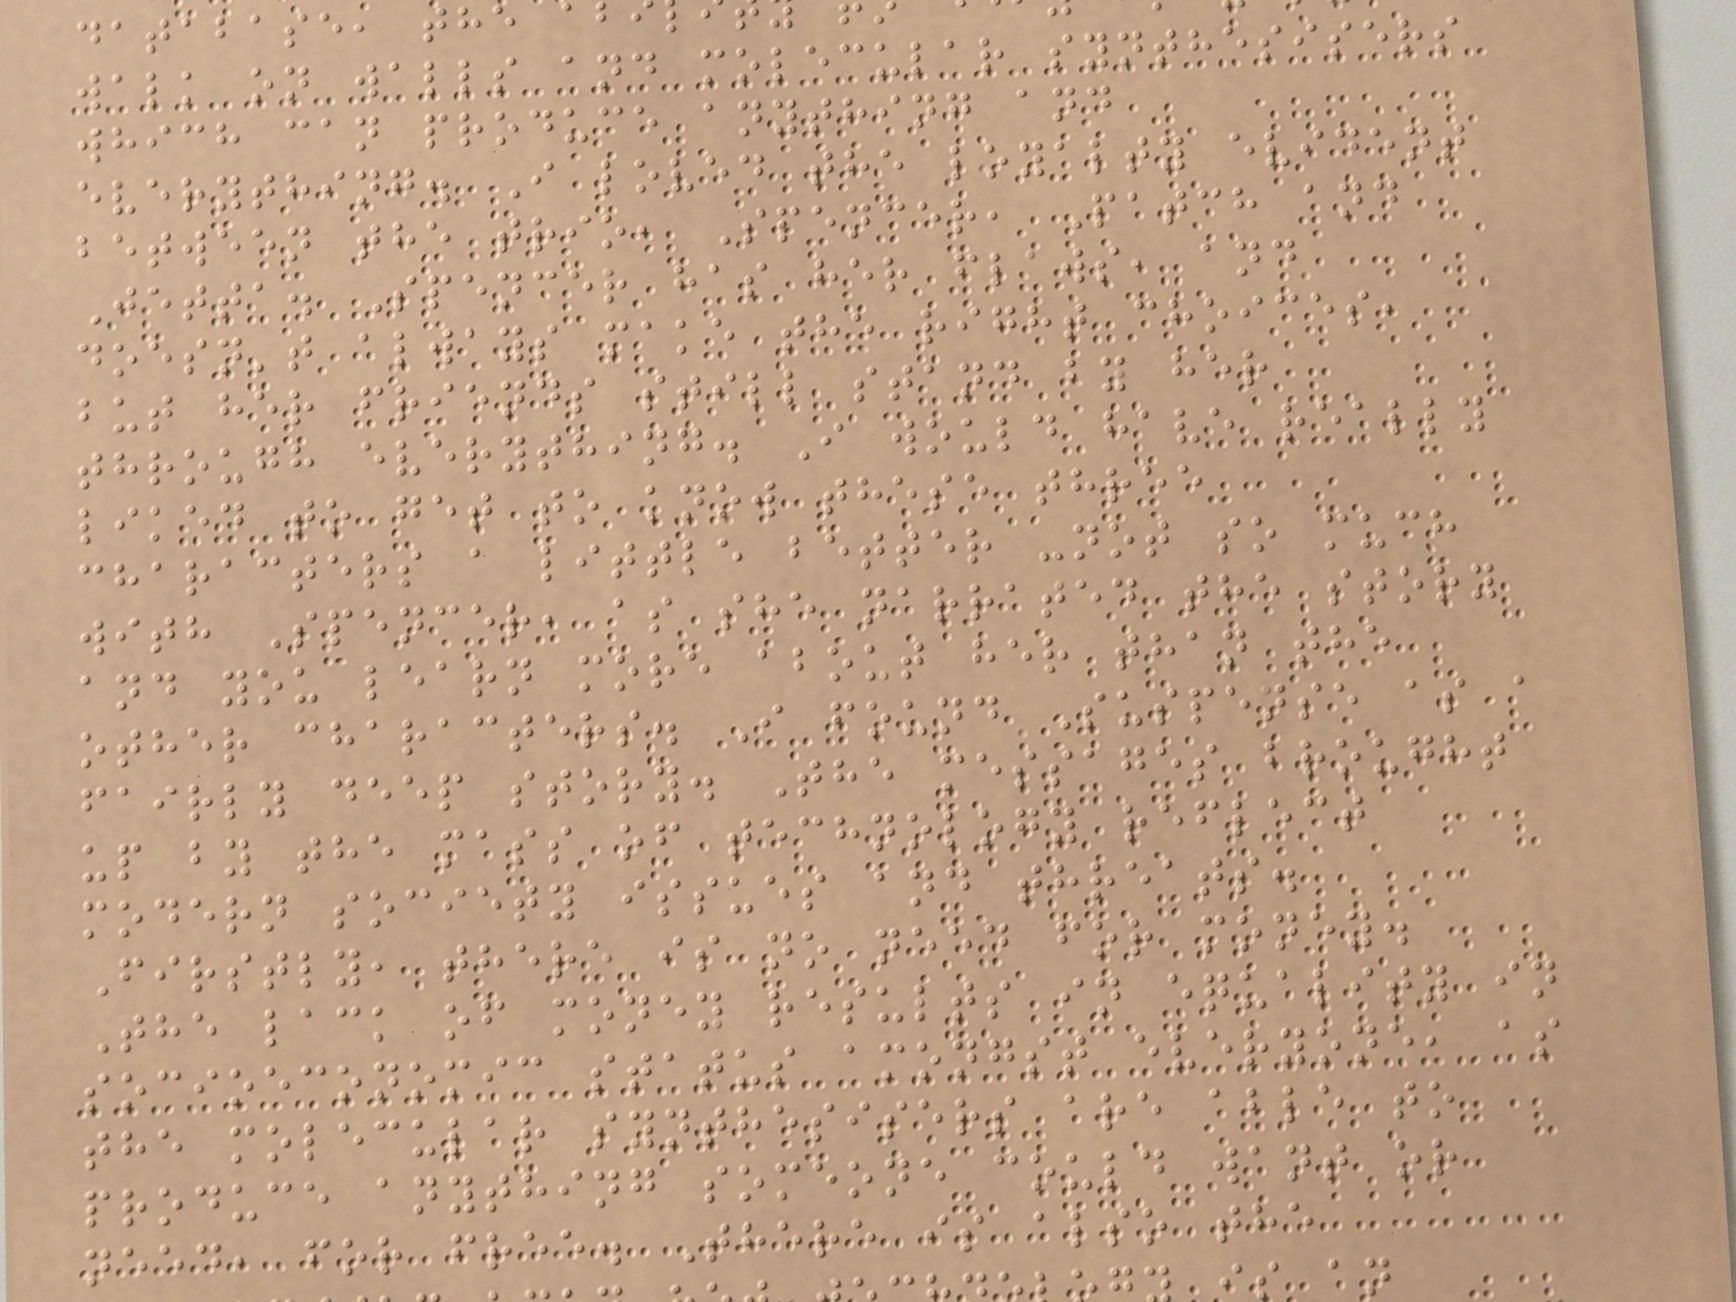database, the a
walk on walls and molecular synthesisers
which can produce anything and
everything. I loved the loyalty evident
between the trio, Spencer, Patch and
Jetta. Spencer has her flaws, and
doesn't always make the right choices,
but her friends still stand by her
through everything. I would have really
liked to get to know these three
characters a little better -not so much
with Spencer, as she narrated the story
and you learn more about her than the
other characters. I found Suspense as a
fairly deep story. The messages brought
up by the mass of technology reflect
modern society issues and threats.
Firstly, there is no need for money.
The lack of money results in equality in
socioeconomic status amongst everyone, as
the molecular synthesisers are able to
produce anything someone could want or
need, for free. There is also the
